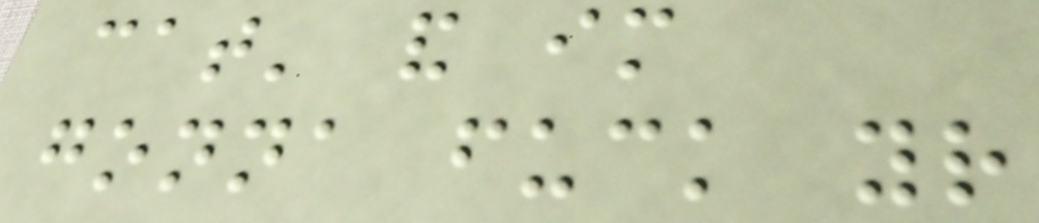cat' and im
gonna fuck your
